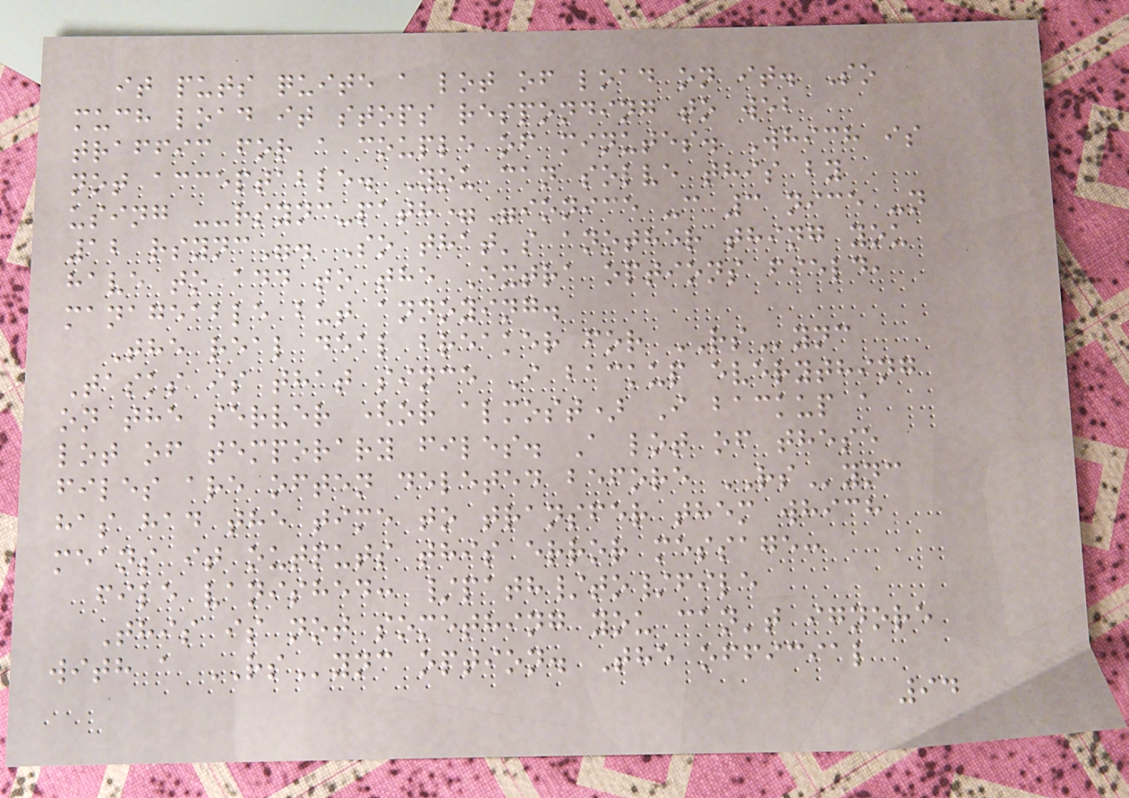it puts quite a lot of load on it. So
much load it stops responding to web
traffic for a couple of minutes. Which is
not acceptable. You can solve this by
using --rsync-path="ionice -c 3 nice -n
12 rsync". So that's another thing you
have to add to the Extra options field,
manageable but annoying.
The real deal breaker for RSync
Tasks is that since I backup everything
on the server (or almost) I backup a
lot of temporary files. A lot of these
files are often deleted before RSync
has had the time to transfer them which
means it outputs this error message:
file vanished: /path/to/file
This is not something you can't ignore
with a RSync option. The official
94
